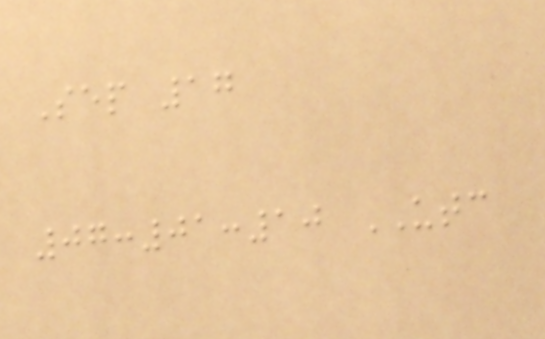Sep 17
07:01:10 UTC
